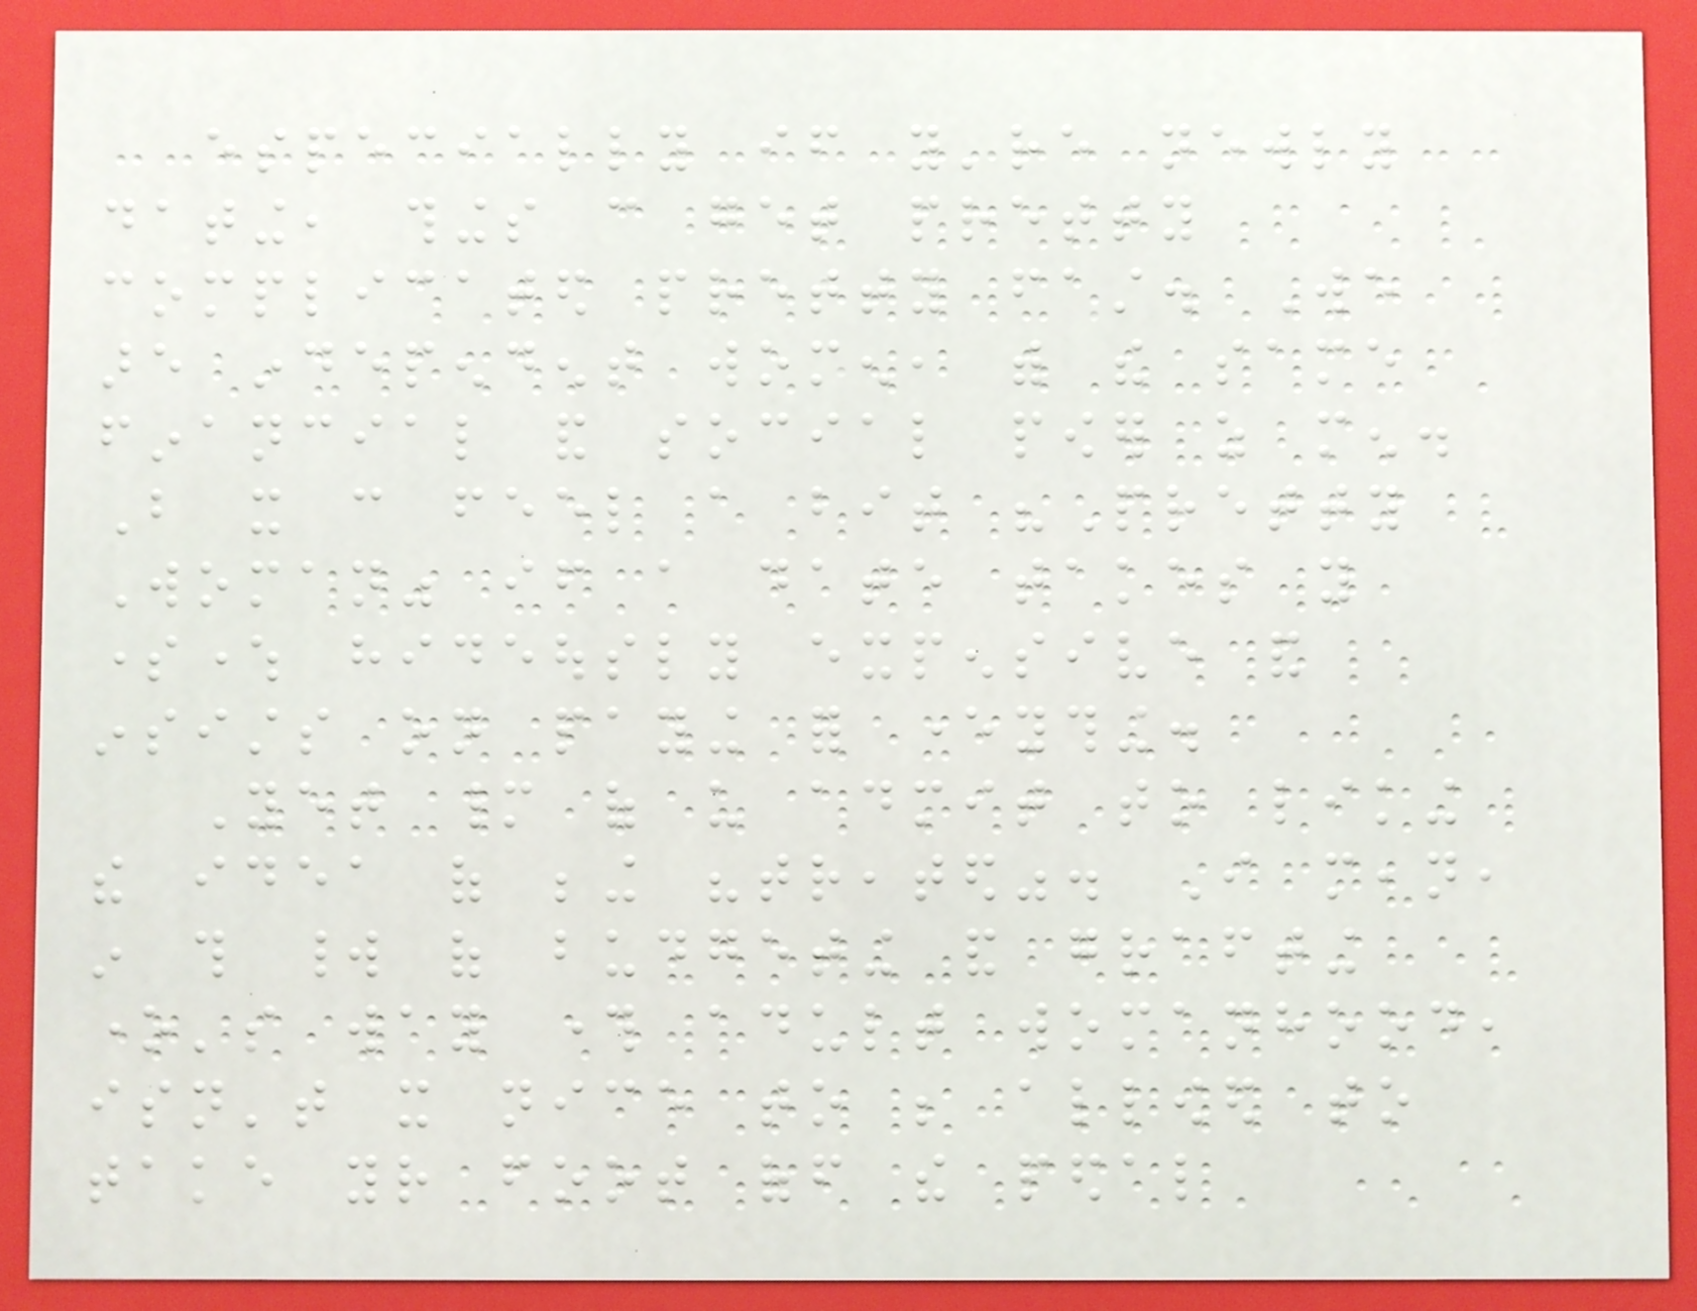especially if you're newly
dating, things can get pretty
complicated pretty fast. We
are independent women, with the same
financial and social power as men.
But it can feel a bit "Pretty
Woman" if a date takes you
somewhere hideously expensive and
insists on paying for everything.
Yet many of us admit to liking
the idea of being "treated". I mean,
in this world of budgeting and grafting
one's way through adult womanhood,
isn't it nice to be allowed to
take your foot off the pedal
